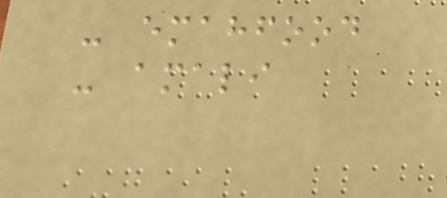- emahfood
- amali
